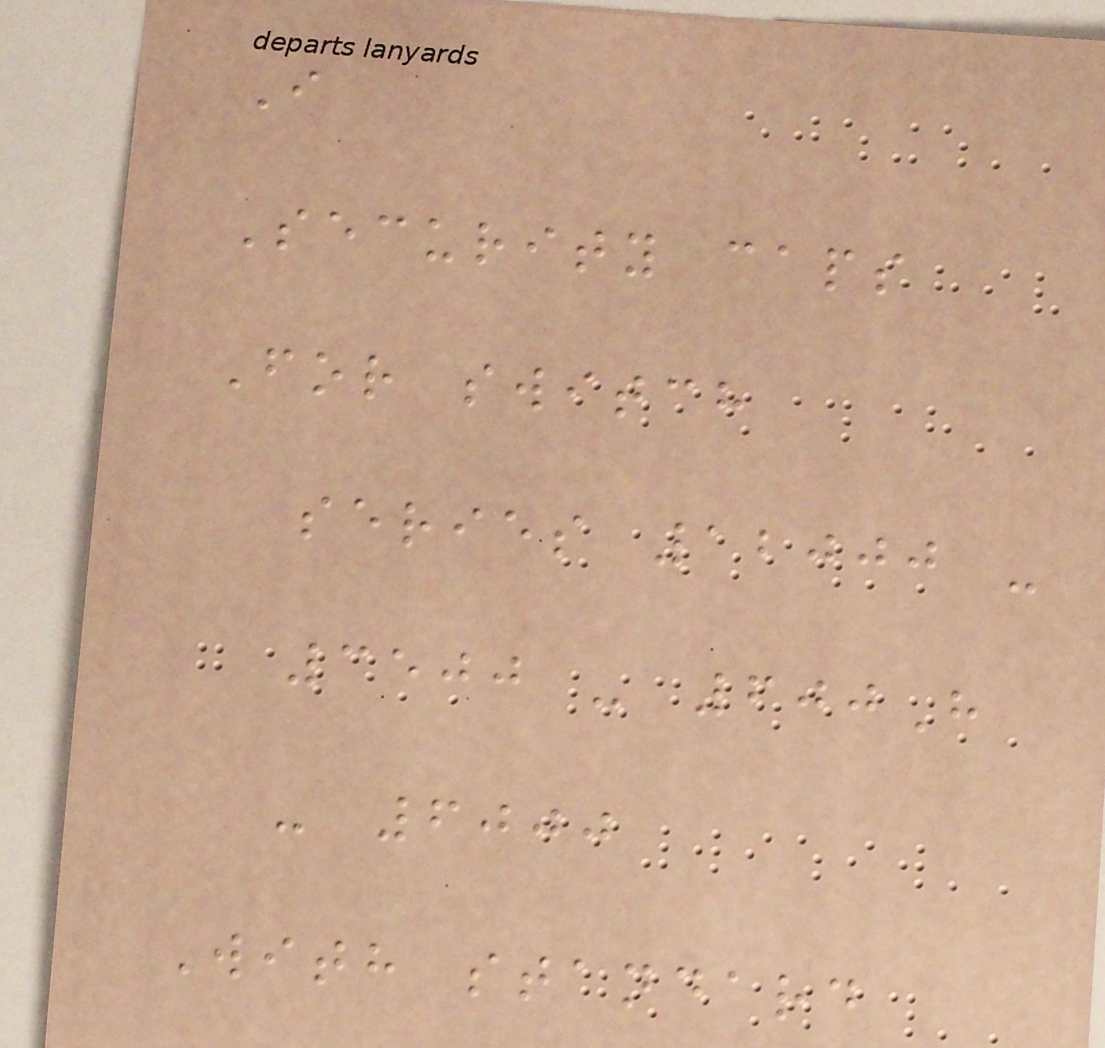I
Security caps
For switch
series 12000 -
3500 - 600H
- 6000
With standard
